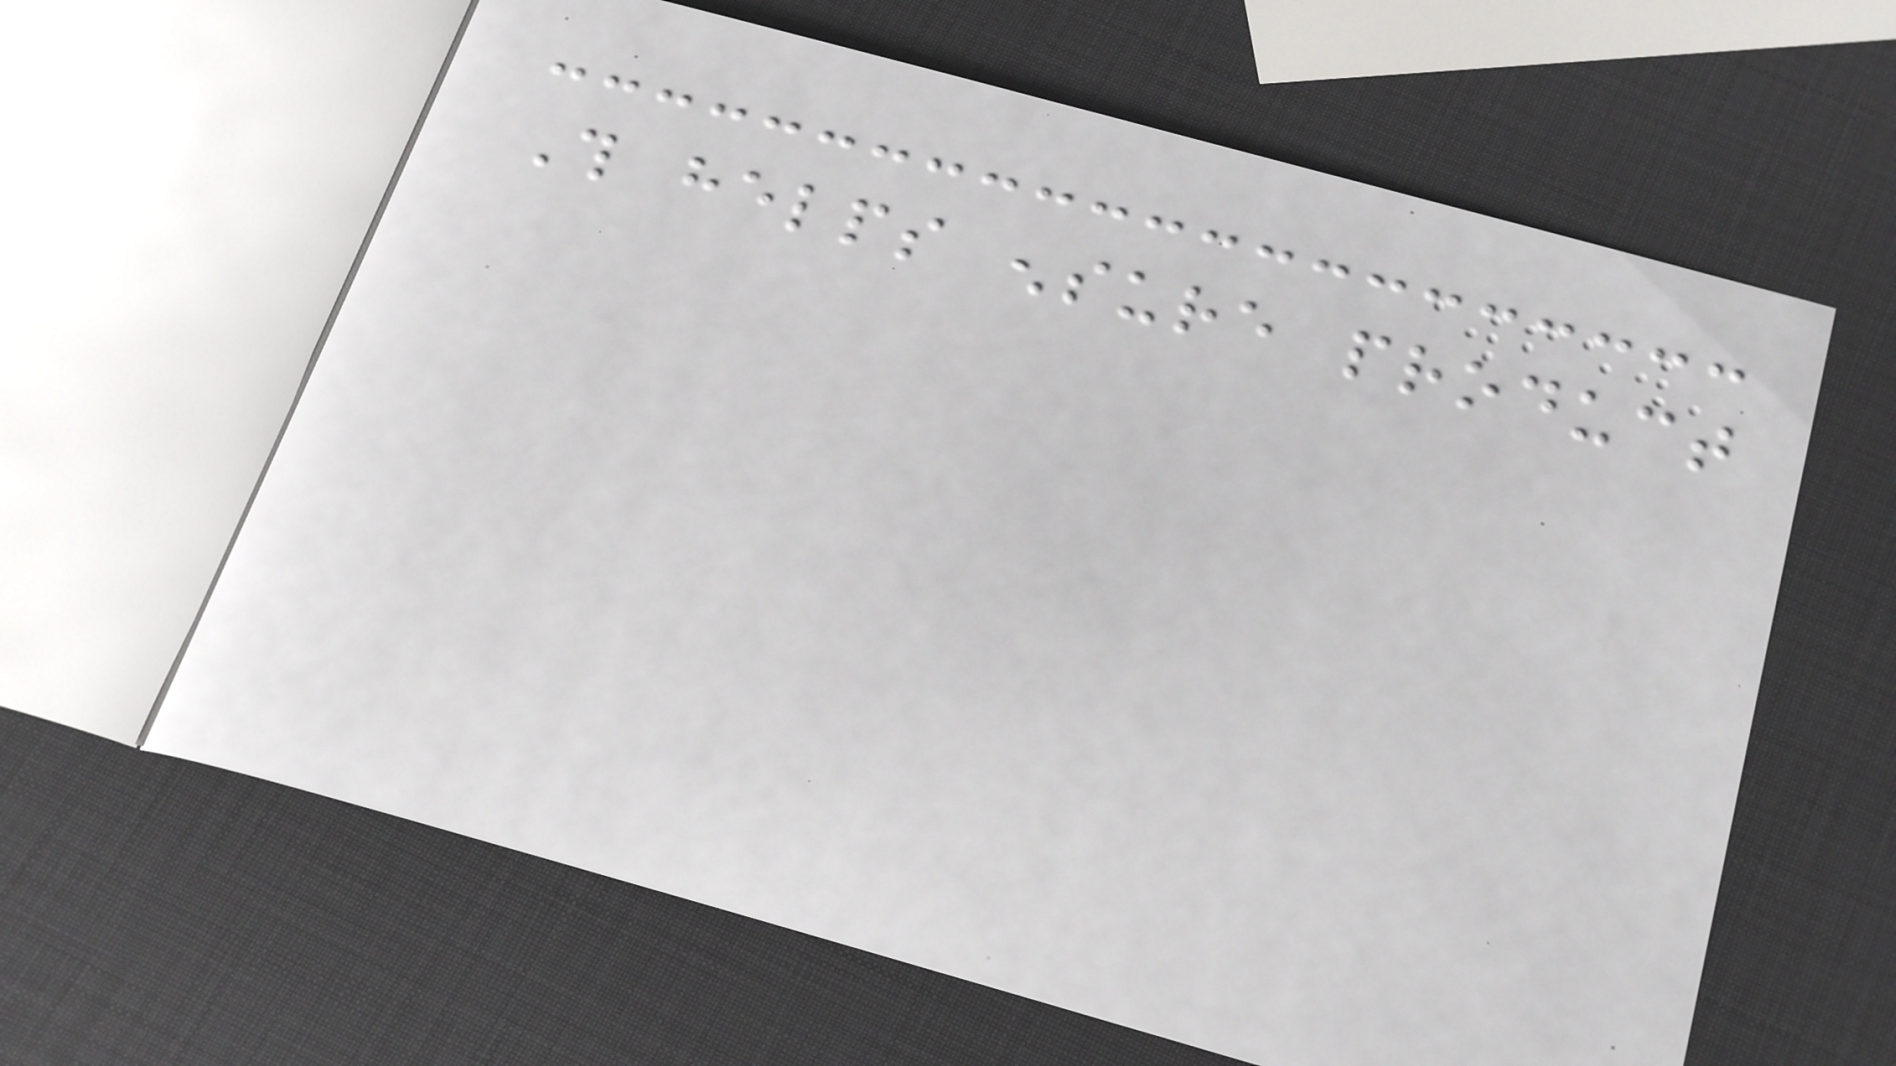This helps ensure product
